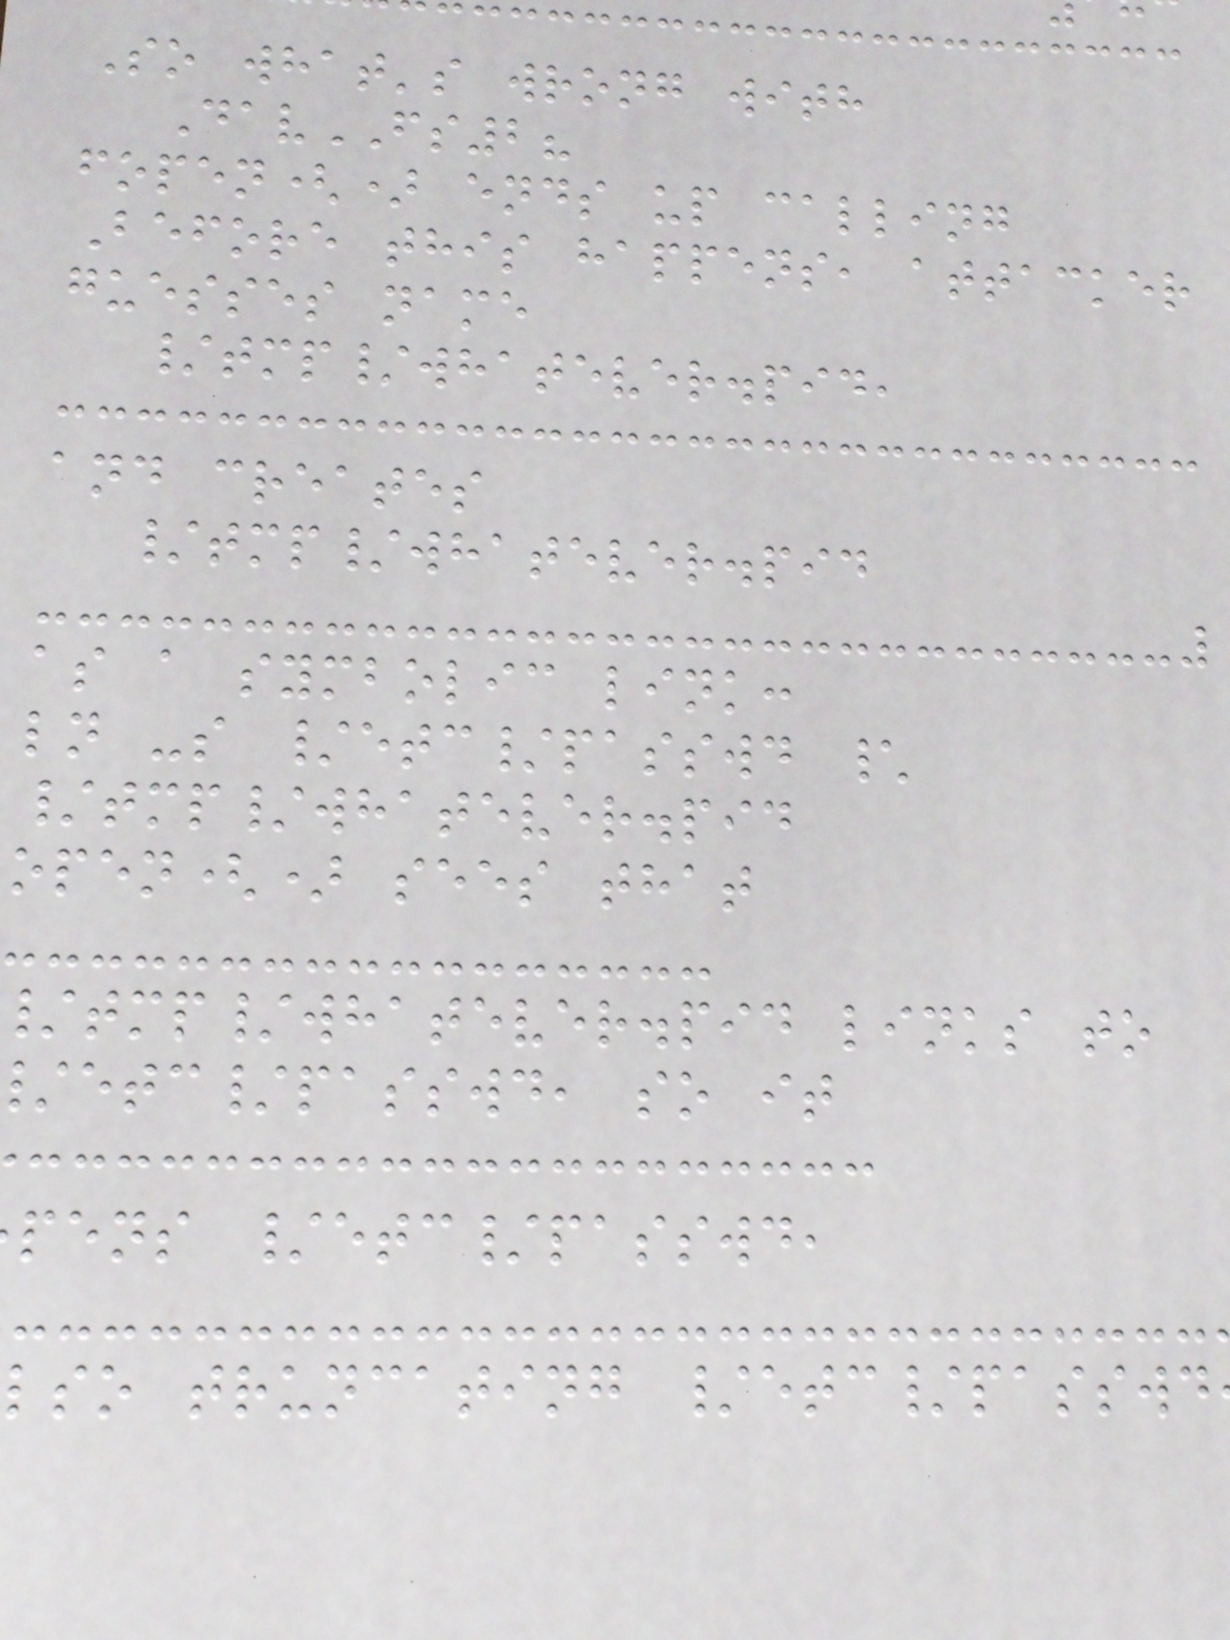So what's wrong with
DavFS2?
fopen() ends up calling
Before this happens, attacker
guesses name
/tmp/whatever.pid,
and creates
/tmp/whatever.pid
as a symbolic link:
ln -s /etc/passwd \
/tmp/whatever.pid
open() sees that
tmp/whatever.pid links to
etc/passwd, so it
pens /etc/passwd,
lso truncating /etc/passwd
